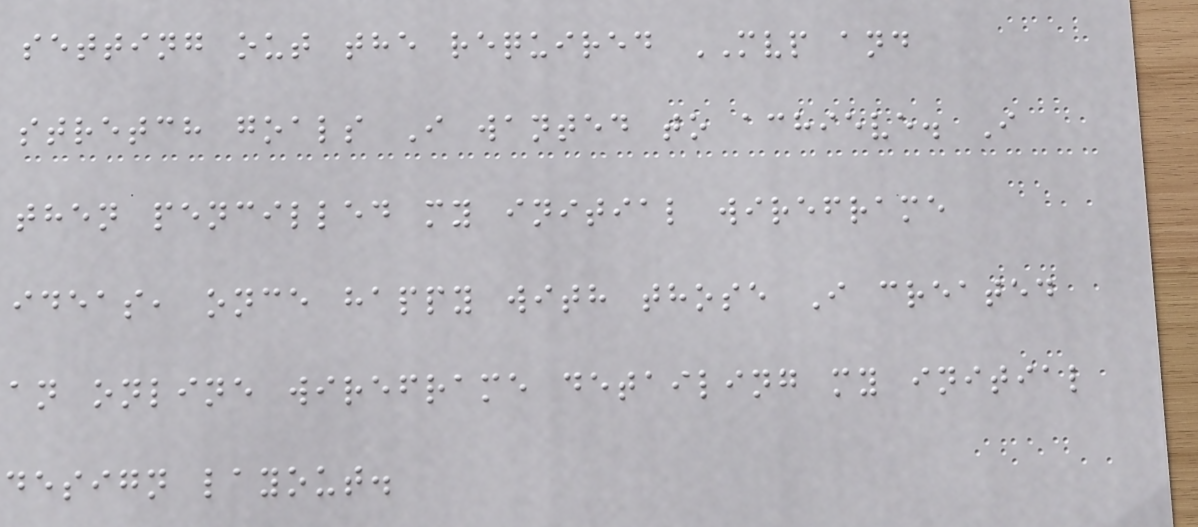setting out the required MVP and
stretch goals I wanted to achieve. I
then pencilled my initial wireframe
ideas, once happy with those I created
an online wireframe detailing my initial
design layout.
